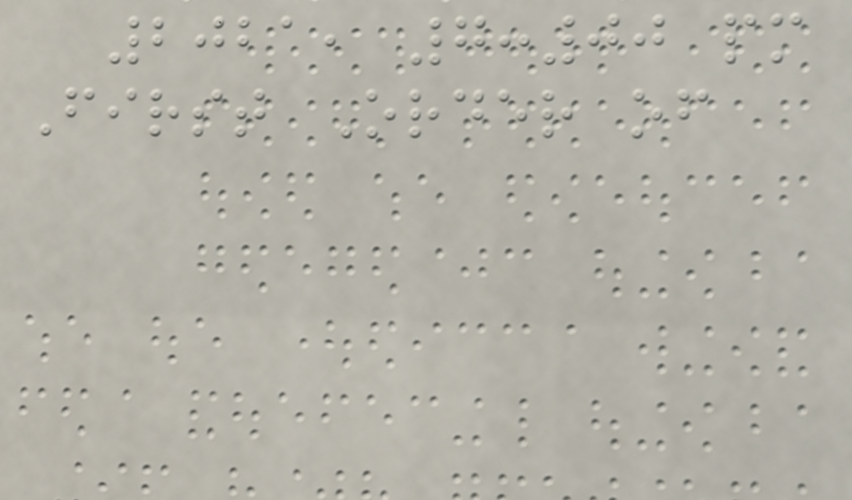2021, 7:00 pm
First Order of
